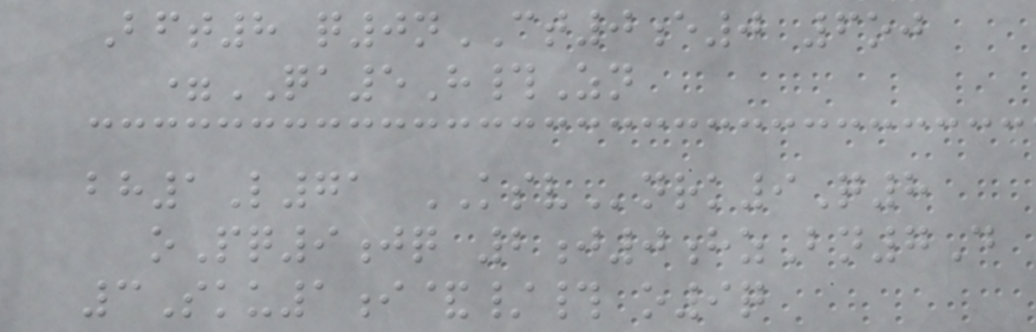Bft8 q0nCT0e0 6oj
=QA5H#Zn
bh1L71 KSVnrk9Q8
oPq9jq 2j0hzBn7D
3Sku1i&/# o9q
